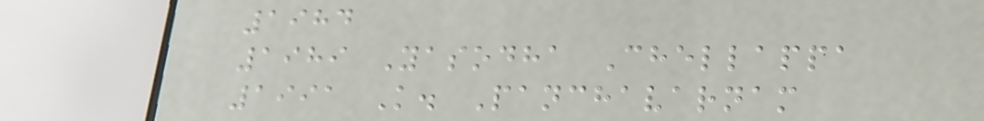1984
1989 Yasodha Chellappa
1991 K. Panchavarnam
